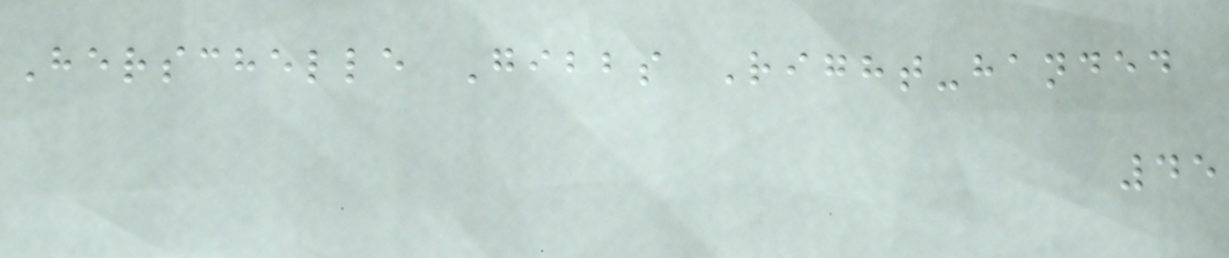Herschelle Gibbs Right-handed
45
